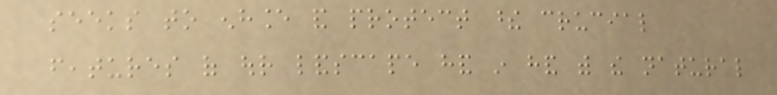seeks to enhance and protect these crucial
features of our landscape hand in hand with the natural
